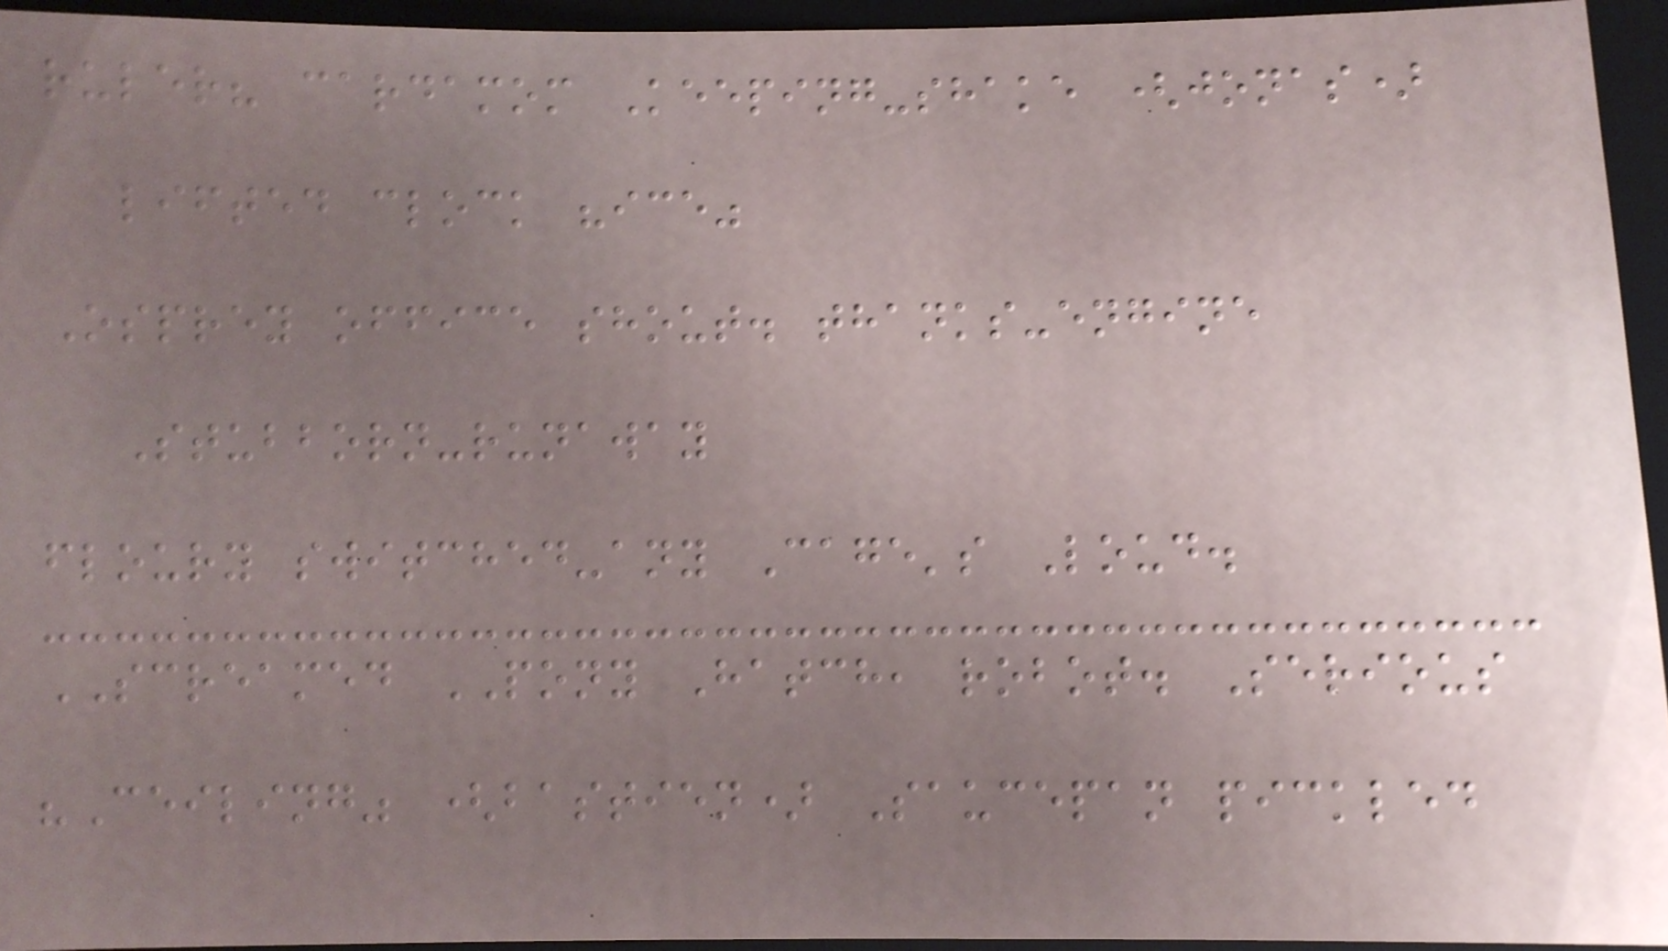ruler? cardamom Keeping-shake (jonas)
lifted clock "ice"
Osprey office shout. thanks-engine
Stubborn-runaway
floury switched-any Cage's Loud.
SCREAMED PONY Hatch, robot. Serious
"Ceiling" (bastien) Saucepan pickled
